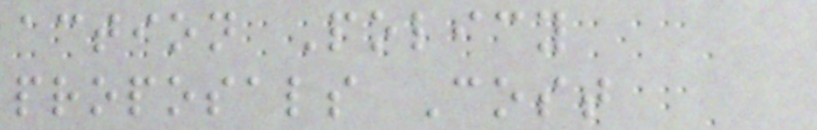action Policy
proposals Cost
